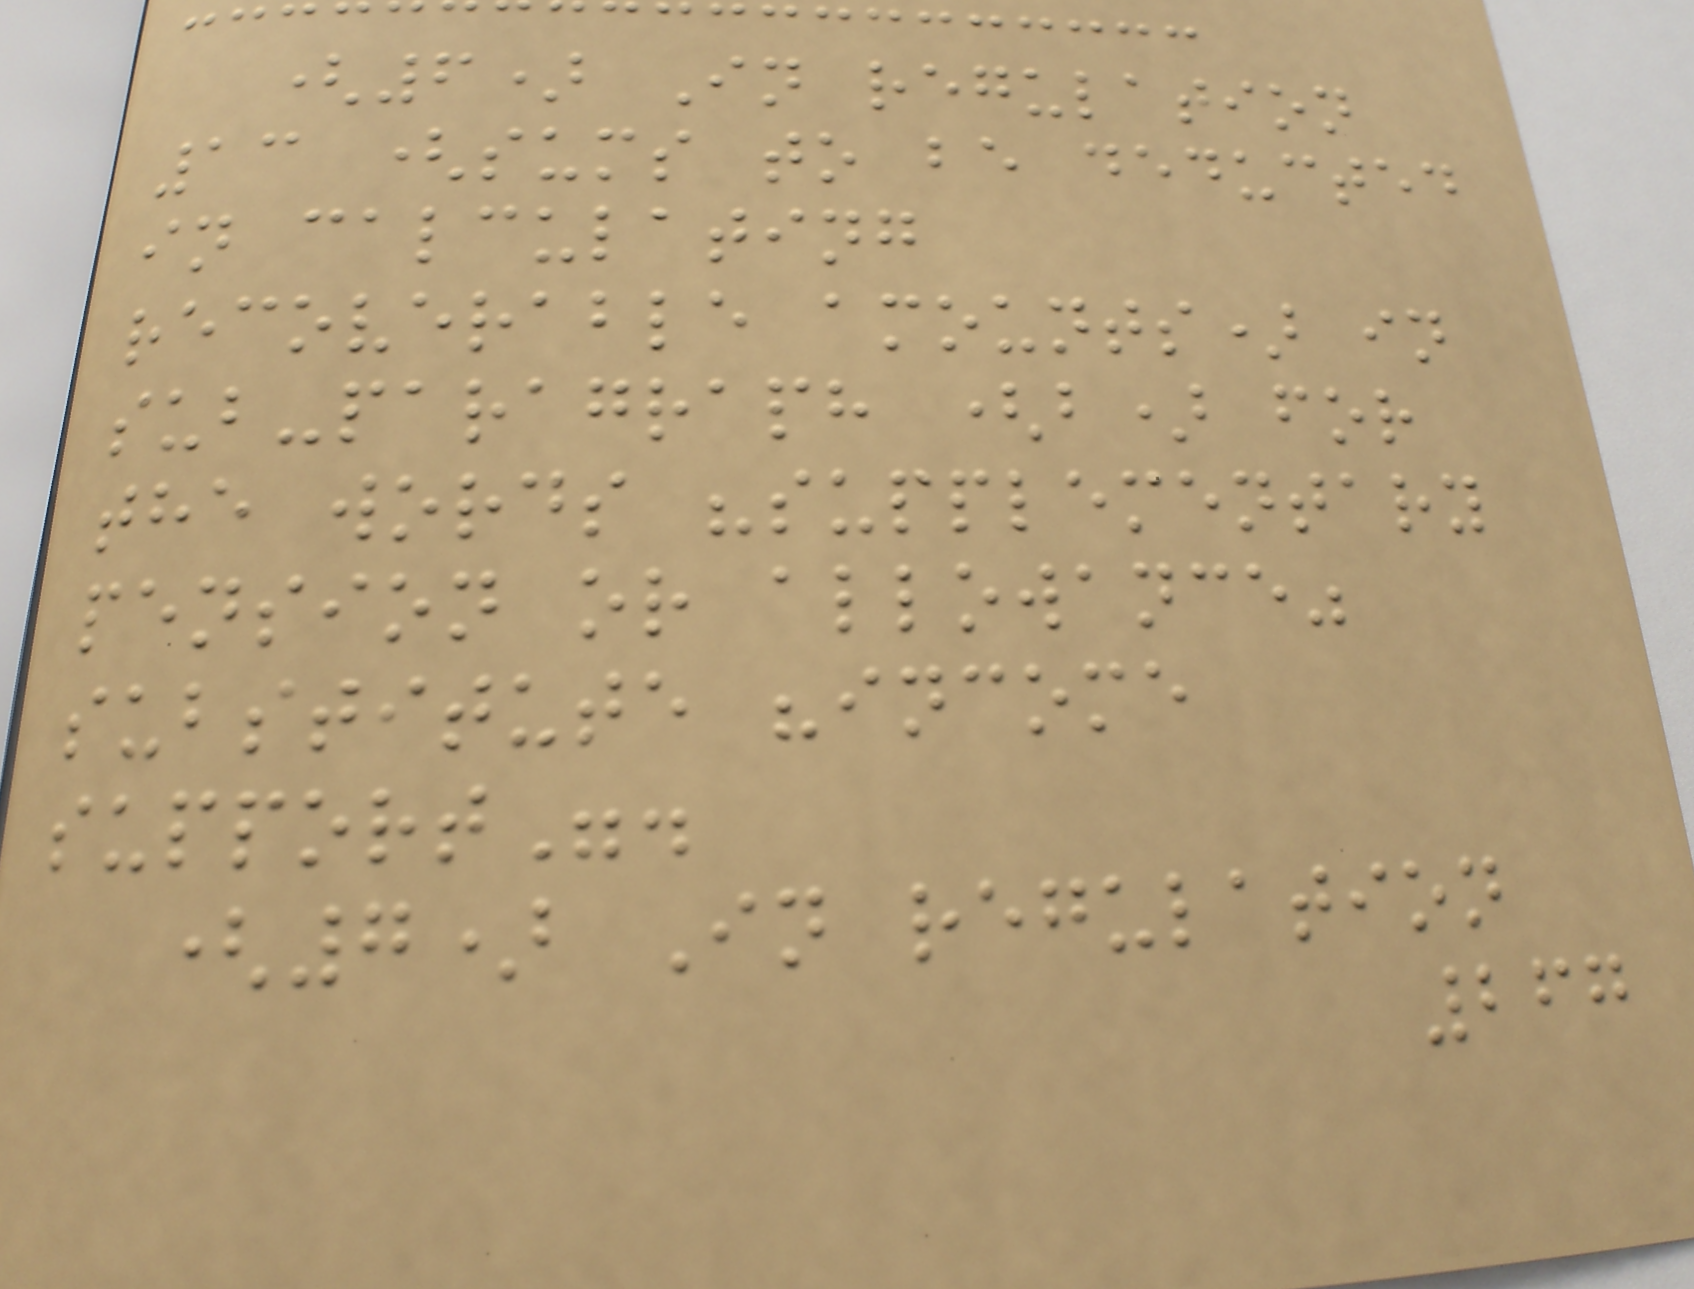(6) In regulation
13 (sums to be deducted
in calculating
recoverable amounts) in
sub-paragraph (b) for
the words "supplementary
pension or allowance"
substitute "income
support".
(7) In regulation
267
